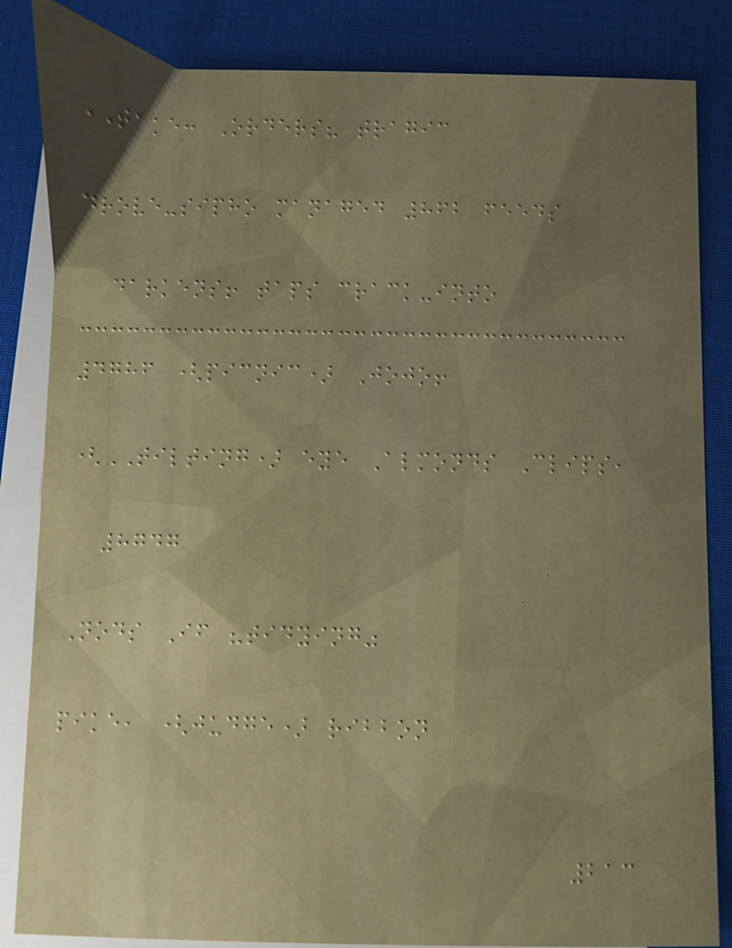TAKE: Orders? tragic
drove-sipho managed 862 feeds
darkens! taps crack-into
4786 (picnic) Jojo!
(TILTING) eye Almonds Clips,
8747
Nods If "tidying"
pike, (judge) ribbon
213
